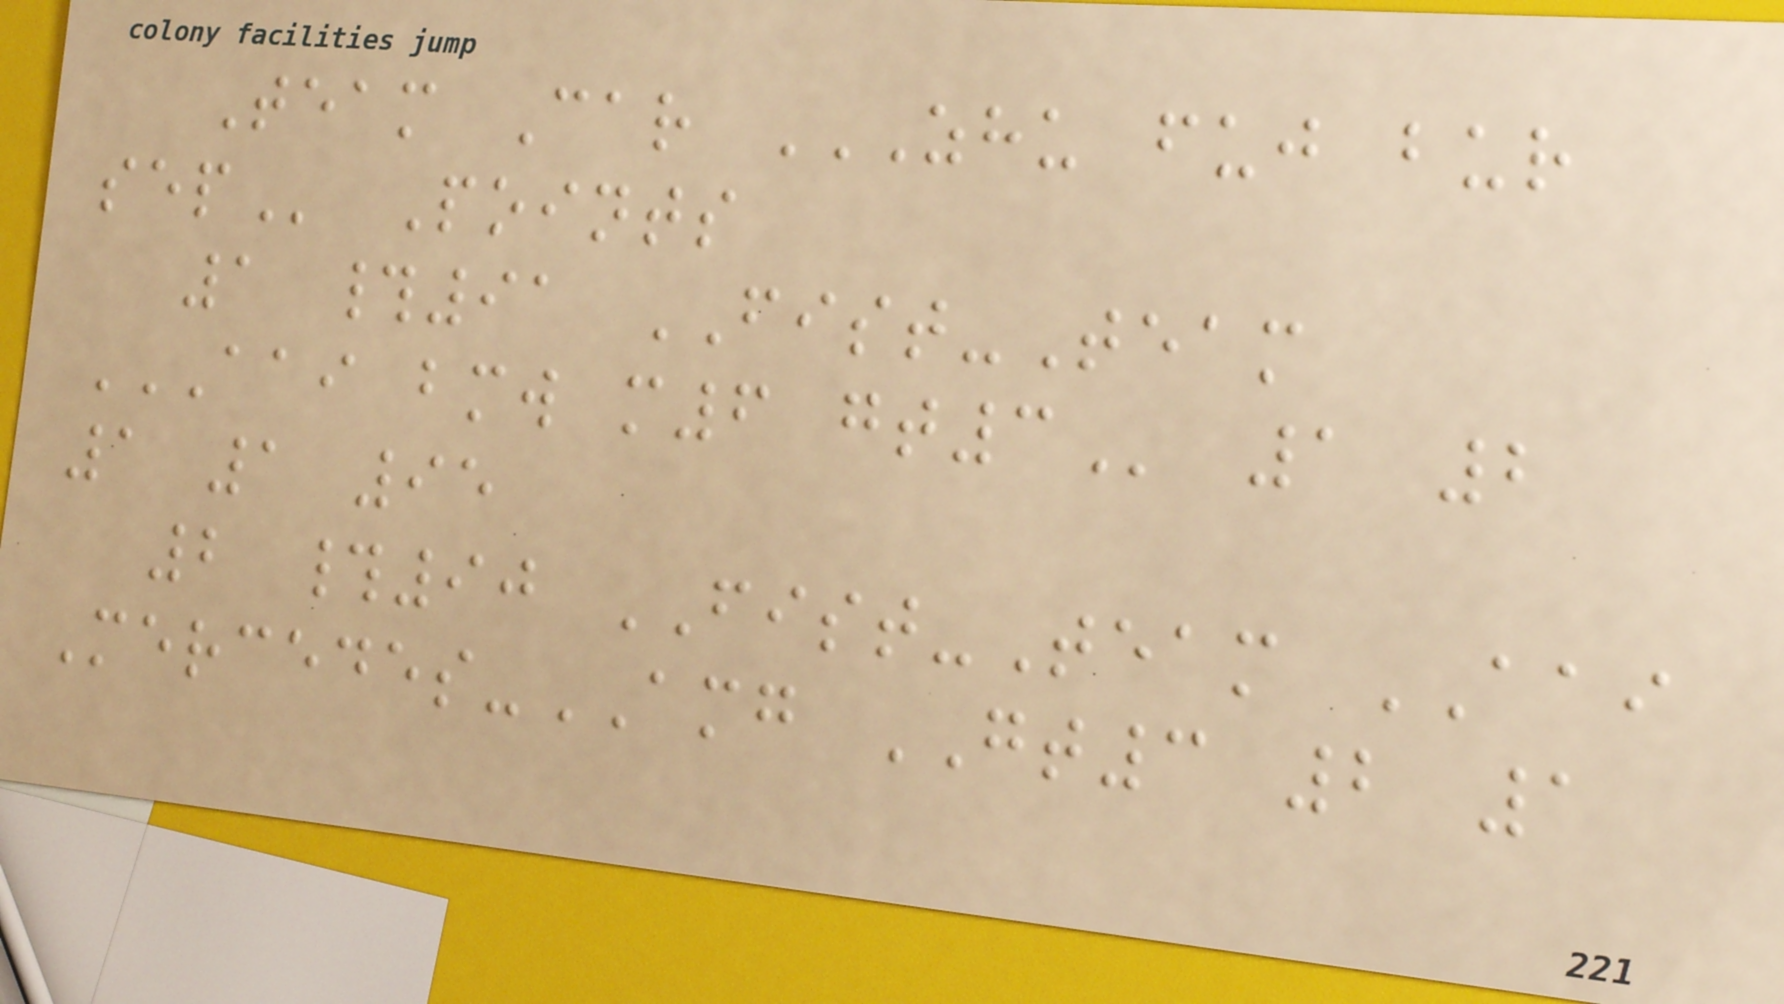Team Car ZHU FUJ BUR
SEP Points
1 #91 FIST-Team
AAI BMW M6 GT3 1 2
1 1 95
2 #90 FIST-Team AAI
Mercedes-AMG GT3 2 1
